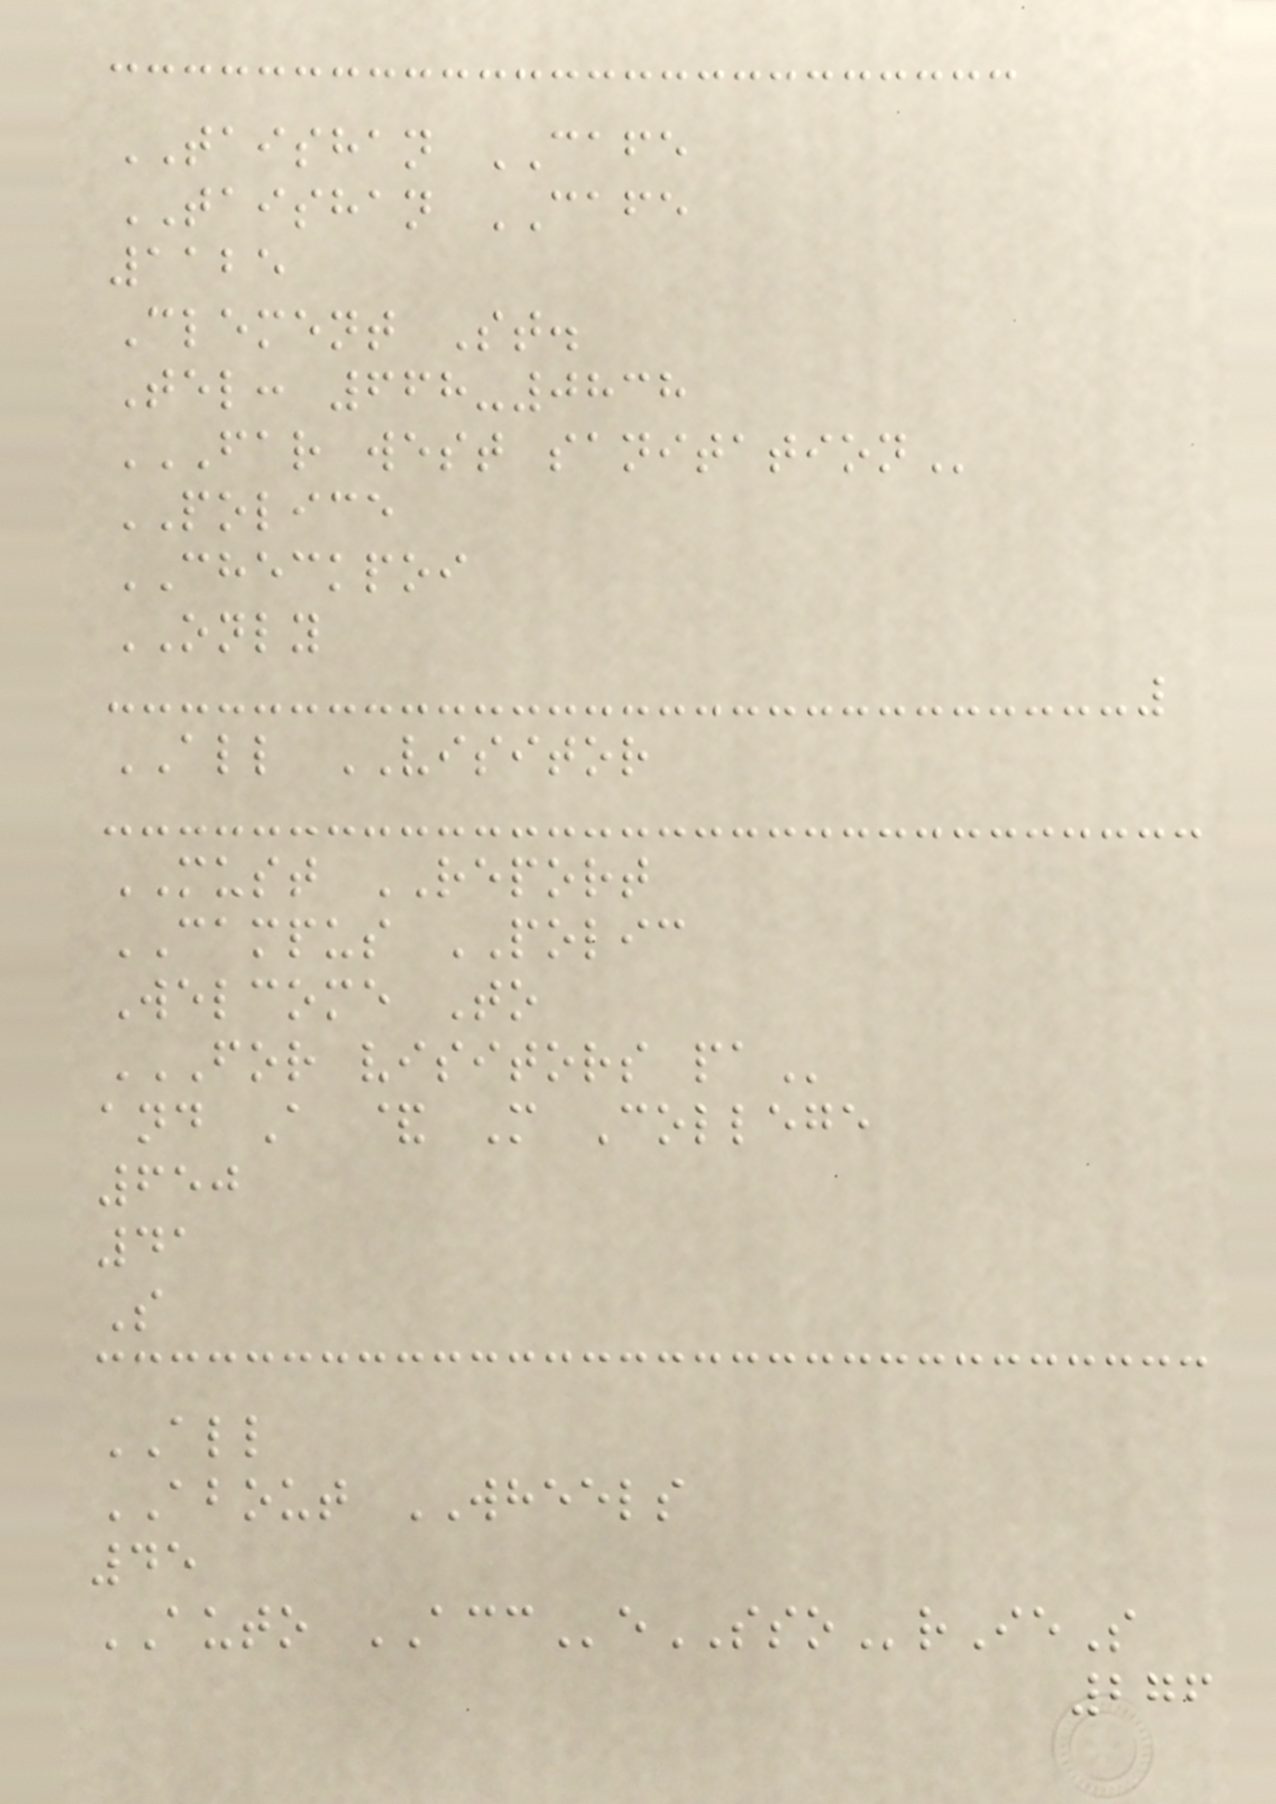TAISHAN CAFE
TAISHAN CAFE
1125
Clement St.
Tel: 668-0838
FAR WEST SANITATION
POLICE
CHECKPOI
ONLY
ALL VISITOR
MUST REPORT
CAMPUS POLIC
Welcome To
FOR VISITORS PA
and A & M College
650
41
S
ALL
ABOUT WHEELS
45
AUTO ACCeSSOrIeS
276
